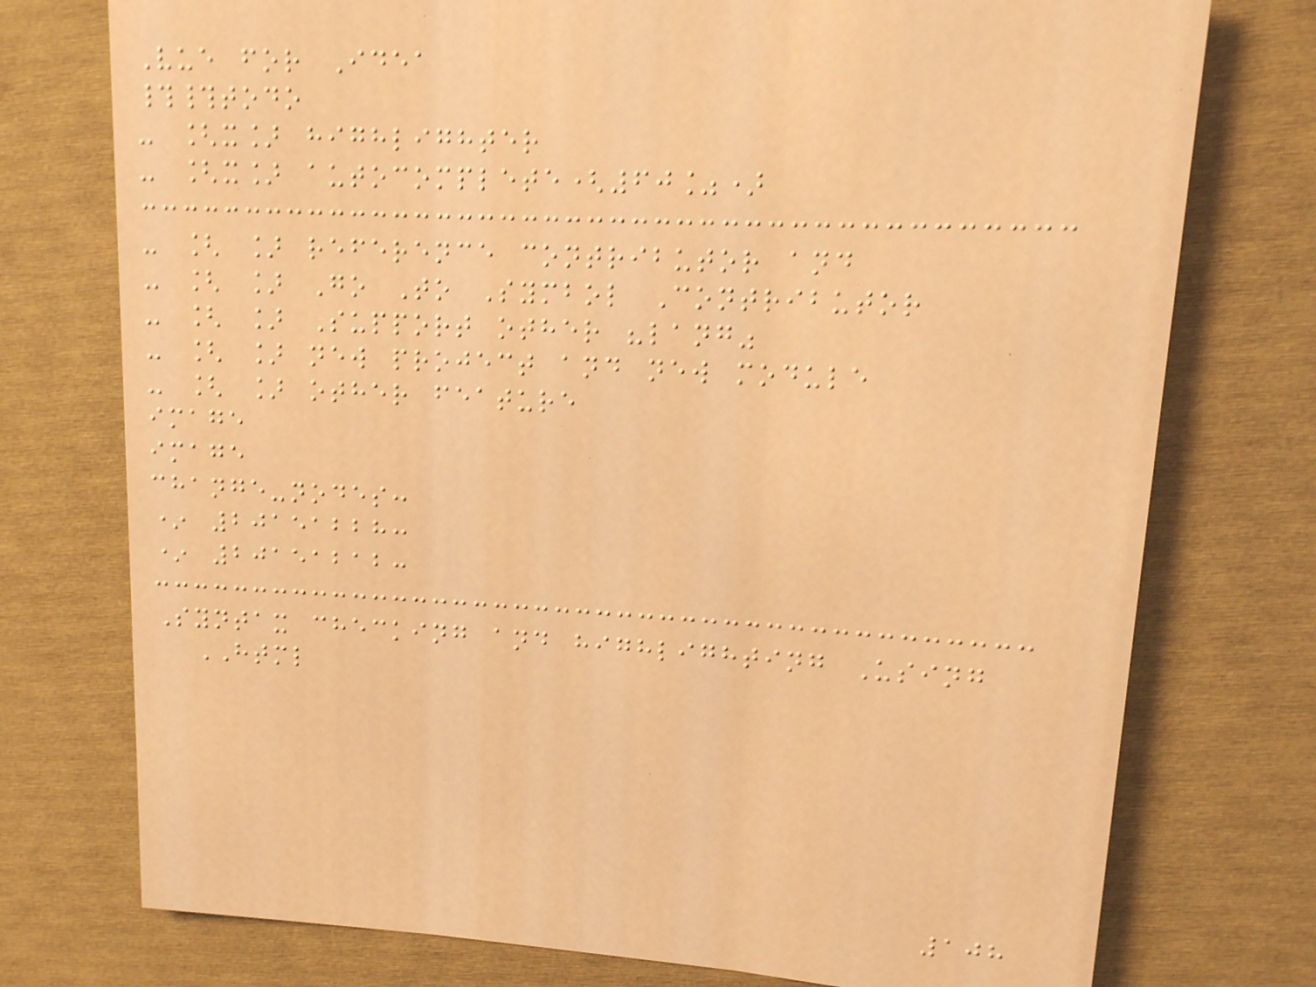Vue for Idea
##todo
- [x] highlighter
- [x] autocomplete(60%)
- [ ] reference contributor and
- [ ] Go To Symbol Contributor
- [ ] Support other "lang"
- [ ] new project and new module
- [ ] other feature
image
image
change-nodes:
* 20151228:
* 20151212:
Syntax checking and highlighting Using
HTML
108
